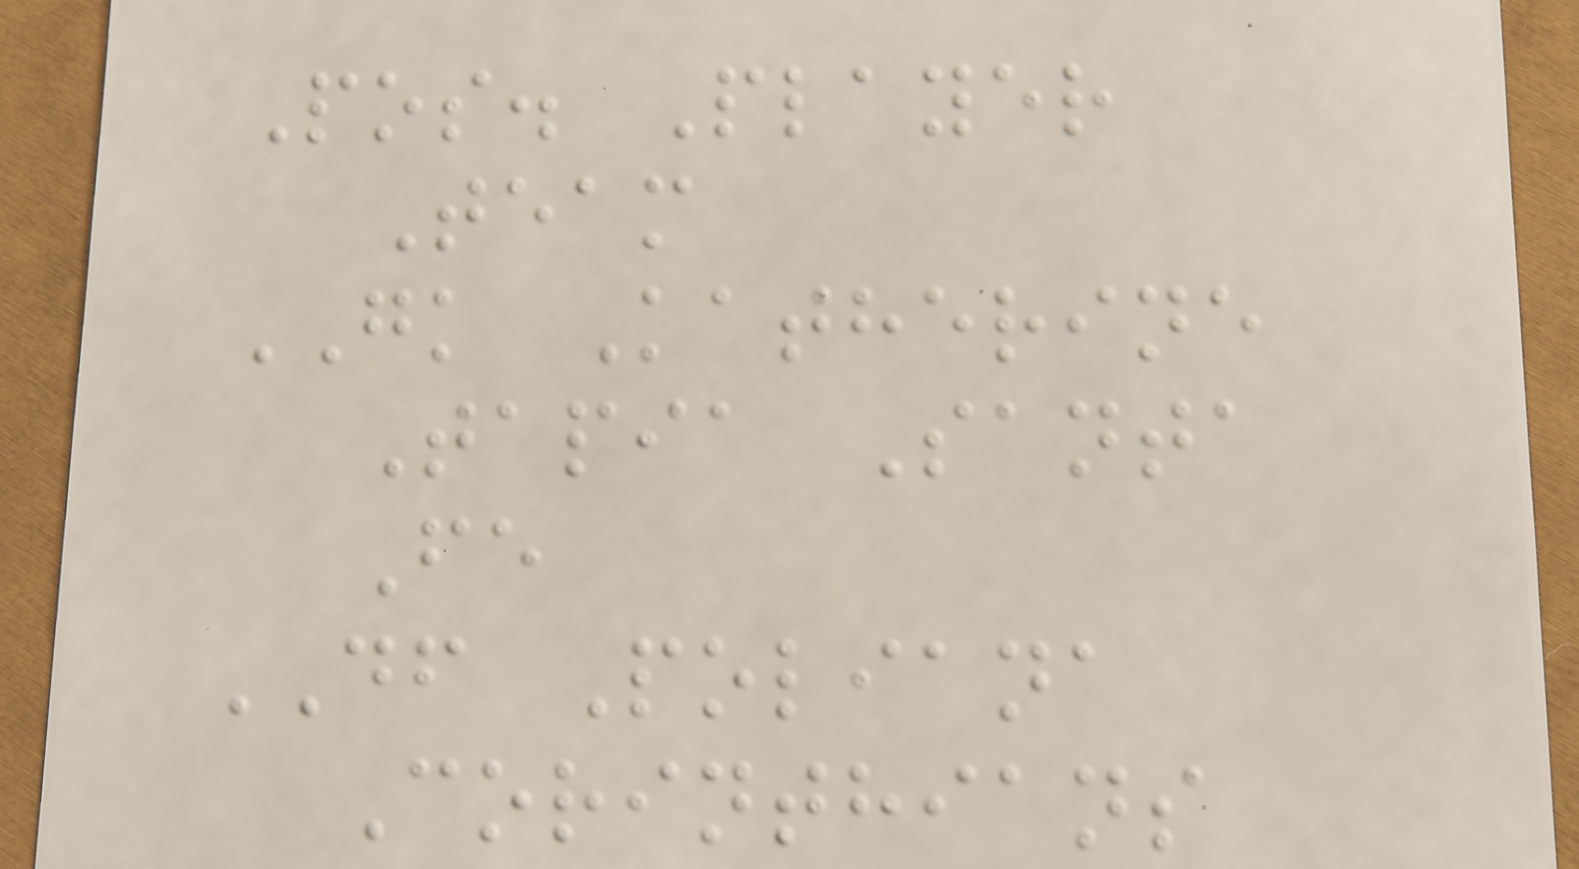Pos. Player
Team
GK Katherine
Tapia Santa
Fe
DF Poliana
Corinthians
